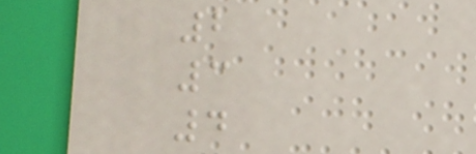2
3
4
